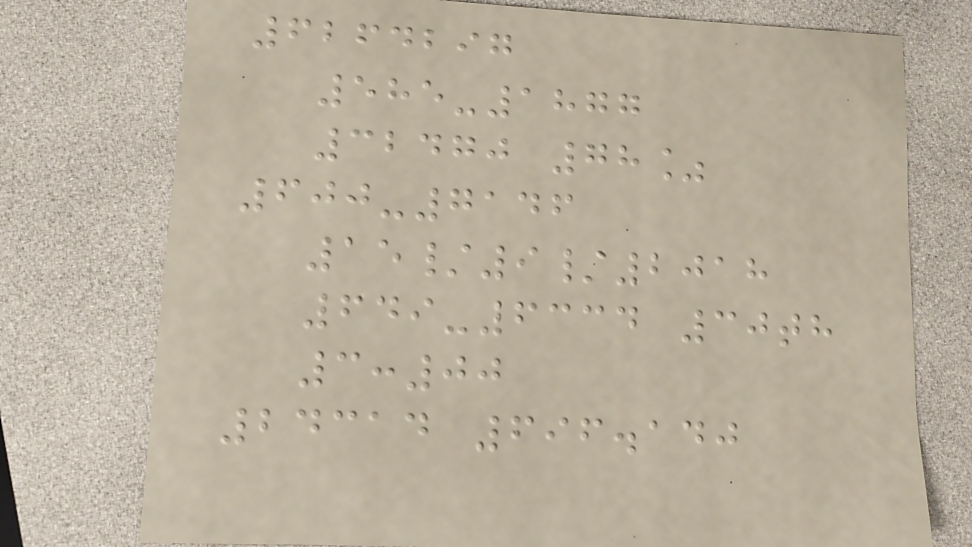6264297
585-1877
32470 78%
600-7146
15/9/2018
649-6334 30th
3:00
24314 696.140
